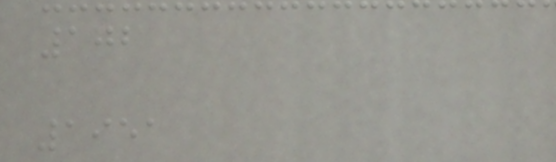102
1951
